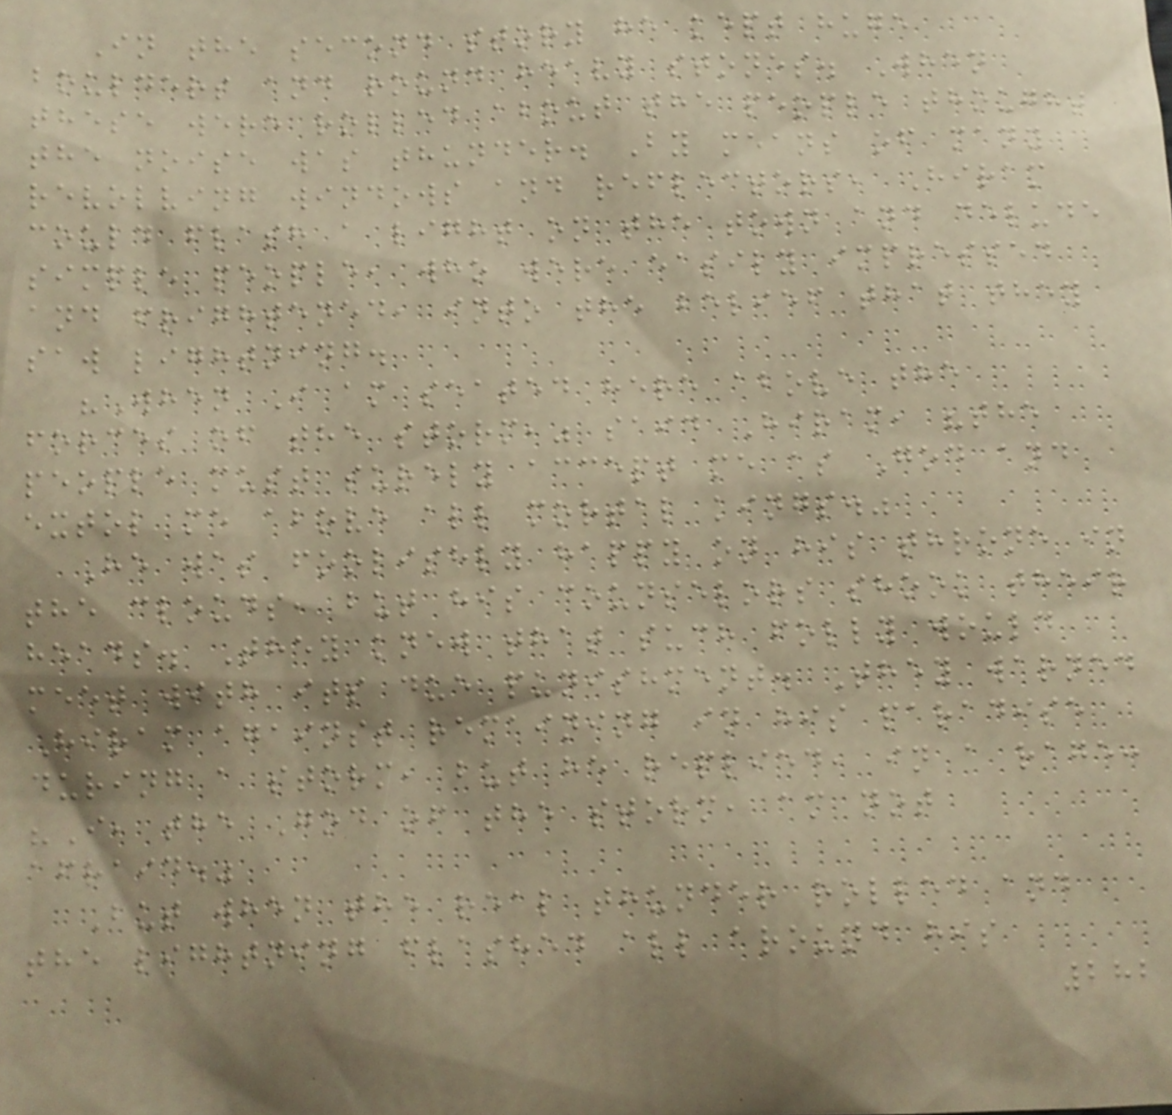In the second story he kept huge
boulders and round heavy stones. When
these were rolled about the people thought
the noise was thunder. By means of many
revolving windows and reflectors, Hiram
could flash a light on the town and delude
simple people, who were easily impressed
and frightened, into the belief that they
saw lightning.
"When I am seated here above the
forces of the storm," said Hiram, "the
people must surely accept me as God and
extol me above all mortal kings."
He was foolishly happy on his throne in
the clouds, but his counselors shook their
heads. They knew that such folly would
meet with its due punishment. They warned
Hiram against remaining in his paradise
during a storm, but he replied, in a rage:
"I, the God of the storm, am not
afraid."
But when the real thunder rolled and
the lightning flashed all around his
282
